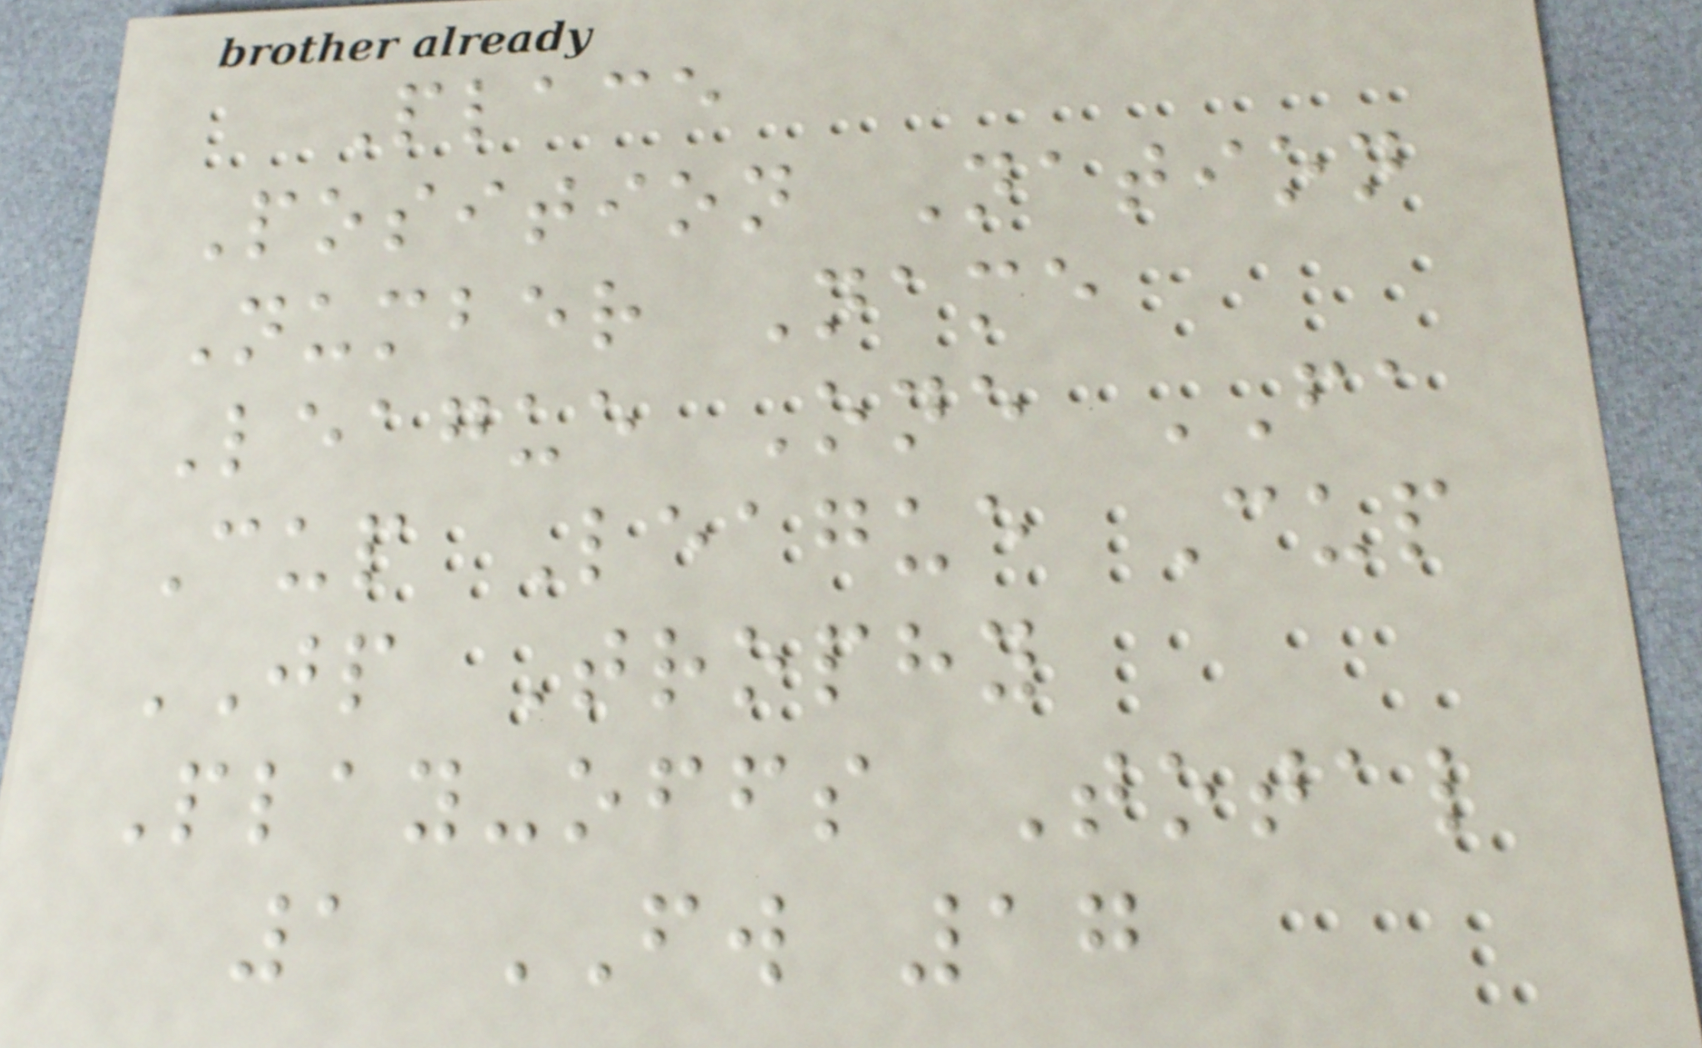Place
Position Nation
Number Name
League One FA
Cup League Cup
JP Trophy
Play-offs Total
1 FW 17
